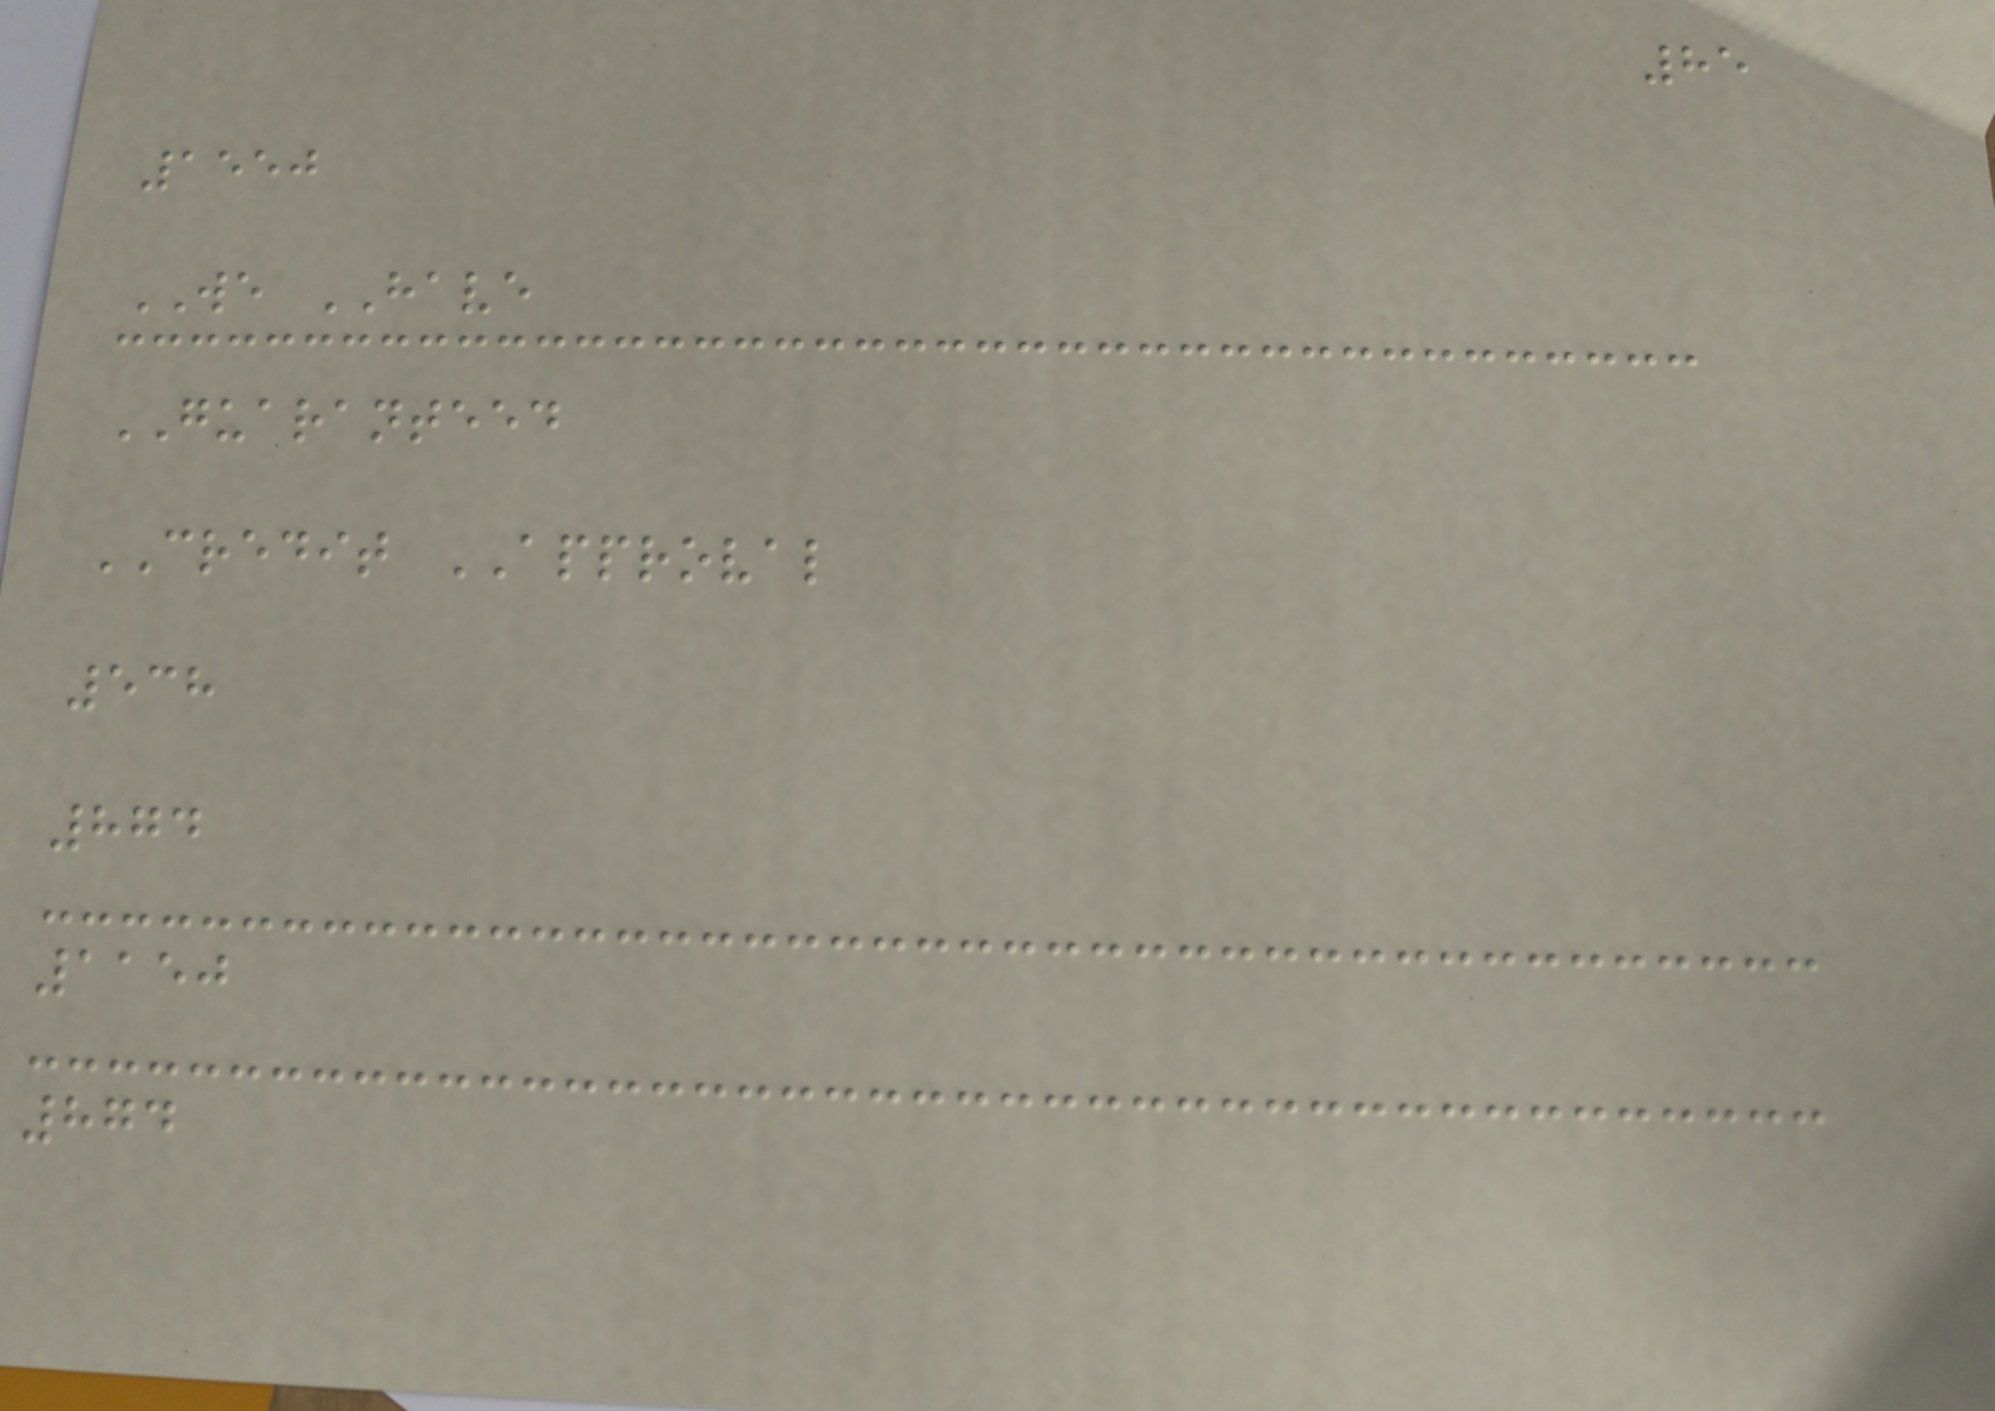85
1550
WE HAVE
GUARANTEED
CREDIT APPROVAL
538
874
1150
874
